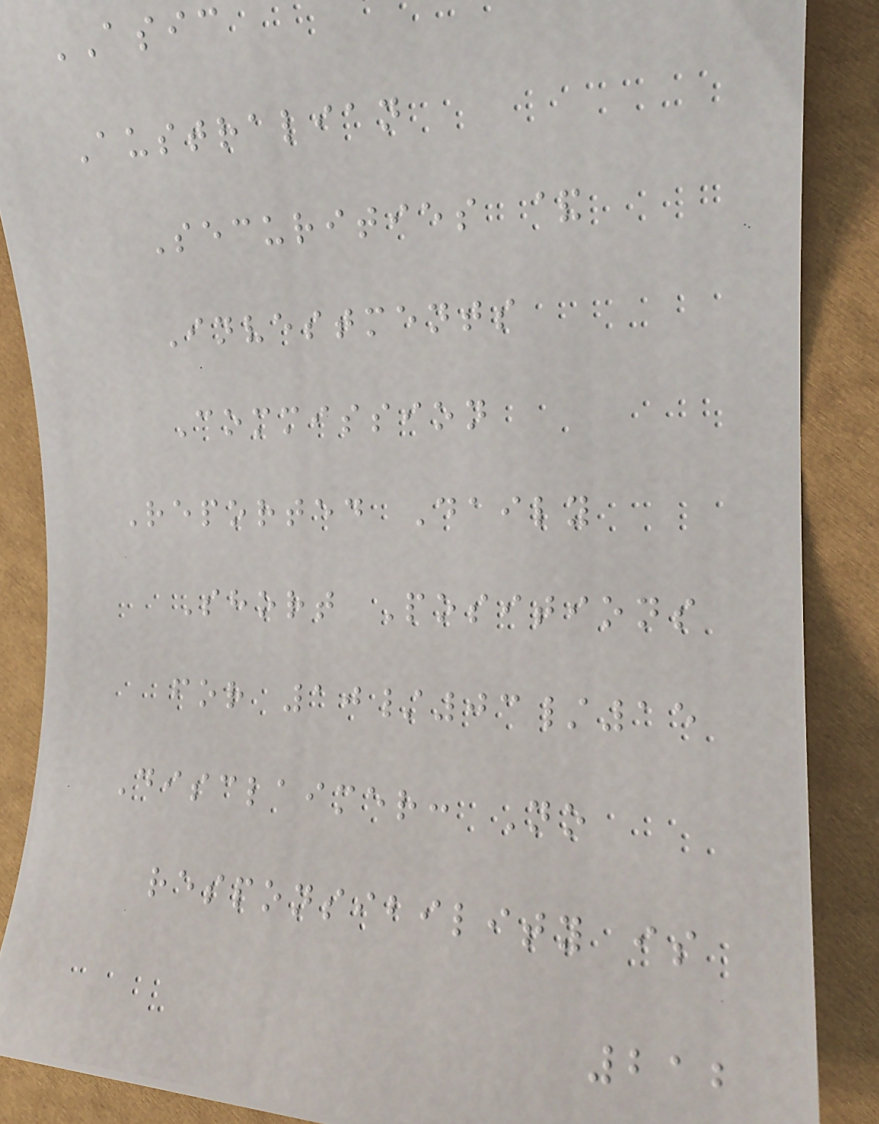ASIC
Australian
Securities &
Investments
Commission
Reported Daily
Short Positions
for 10/03/15
Disclaimer: No
responsibility is
212
